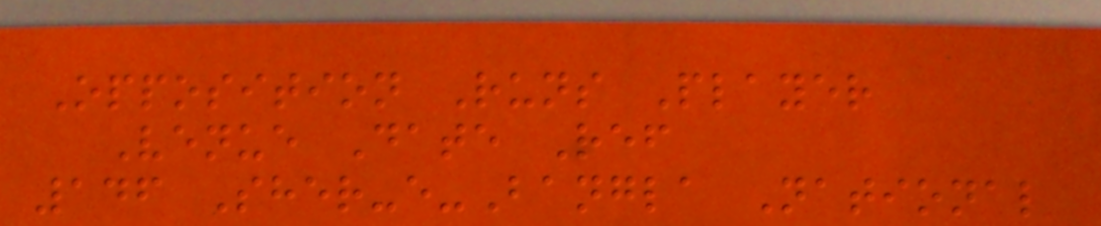Opposition Runs Player
Venue Date Ref
146 Sher-e-Bangla National
